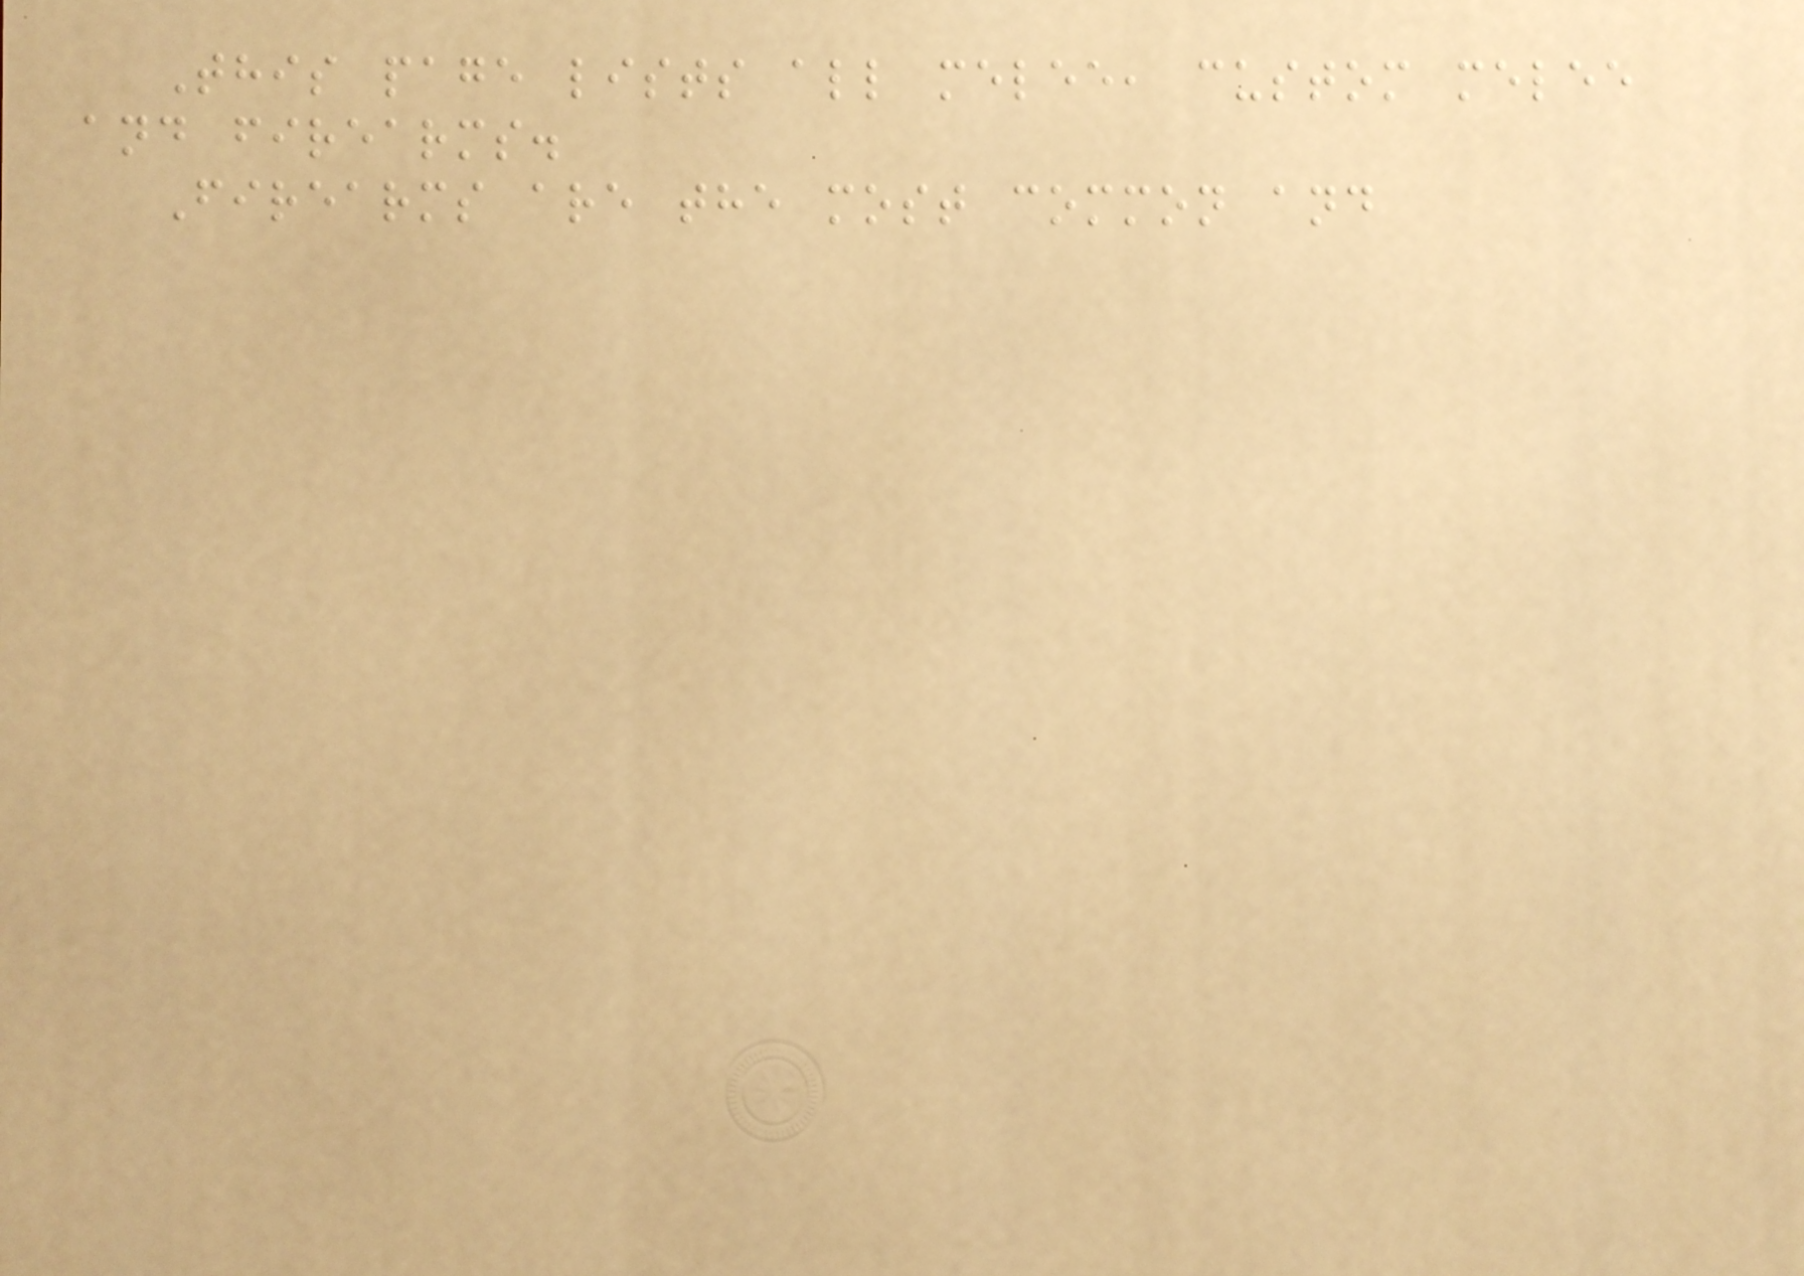This page lists all melee, custom melee
and firearms.
Firearms are the most common and
